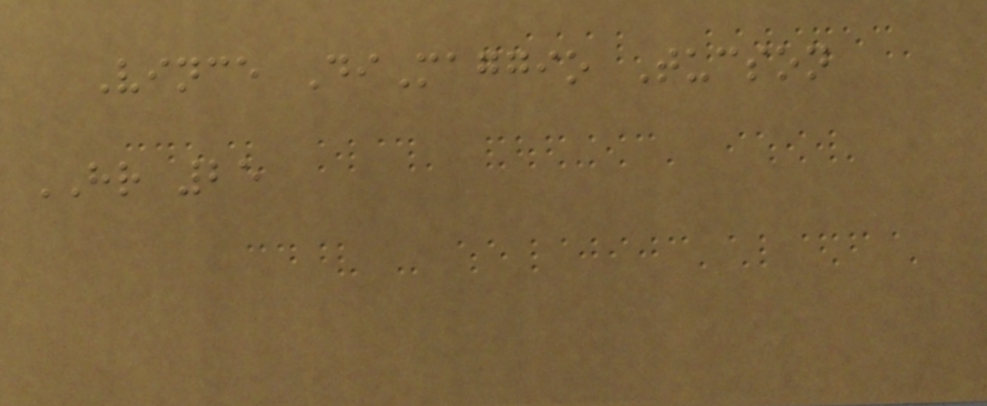Vince DiMaggio Tucson
HR 25
